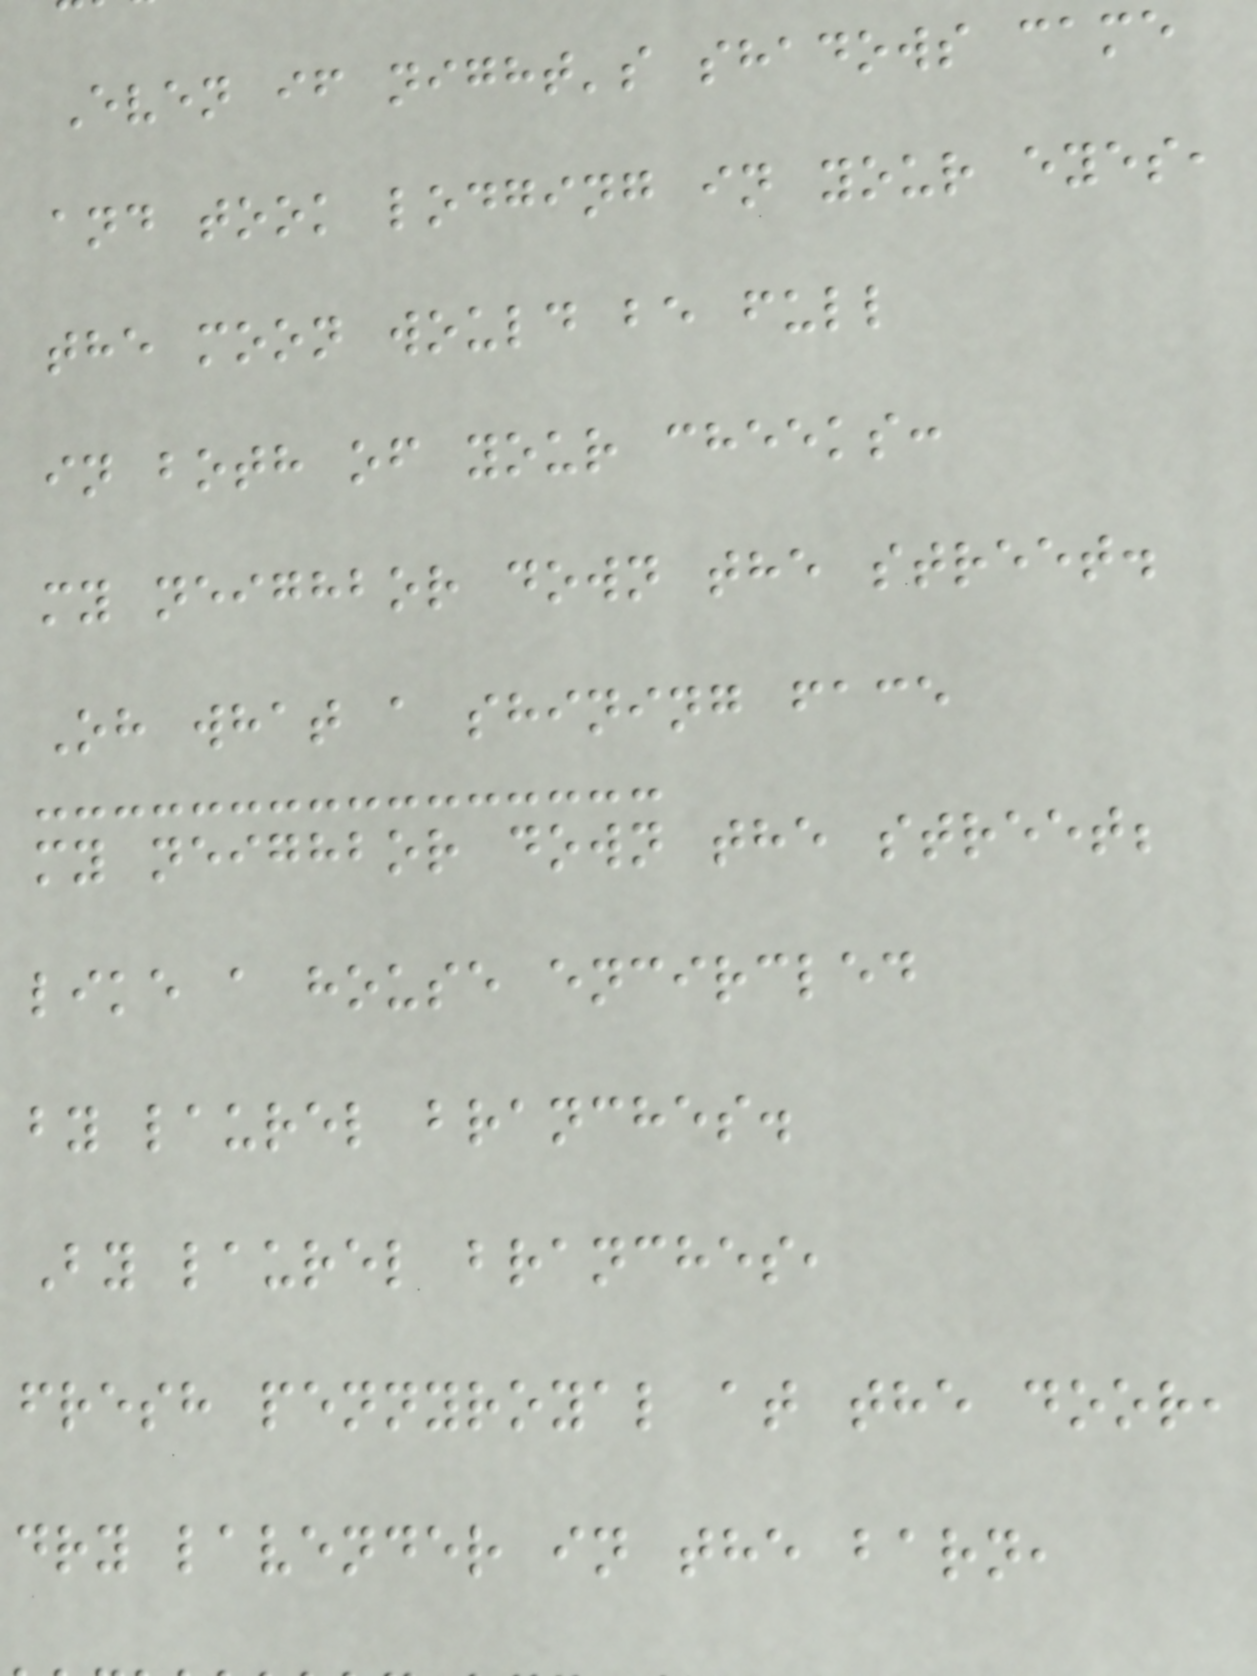Even if night's shadows came
and took lodging in your eyes,
the moon would be full
in both of your cheeks:
my neighbor down the street.
Oh what a shining face
my neighbor down the street;
like a house encircled
by laurel branches.
By laurel branches,
fresh pennyroyal at the door,
dry lavender in the barn,
